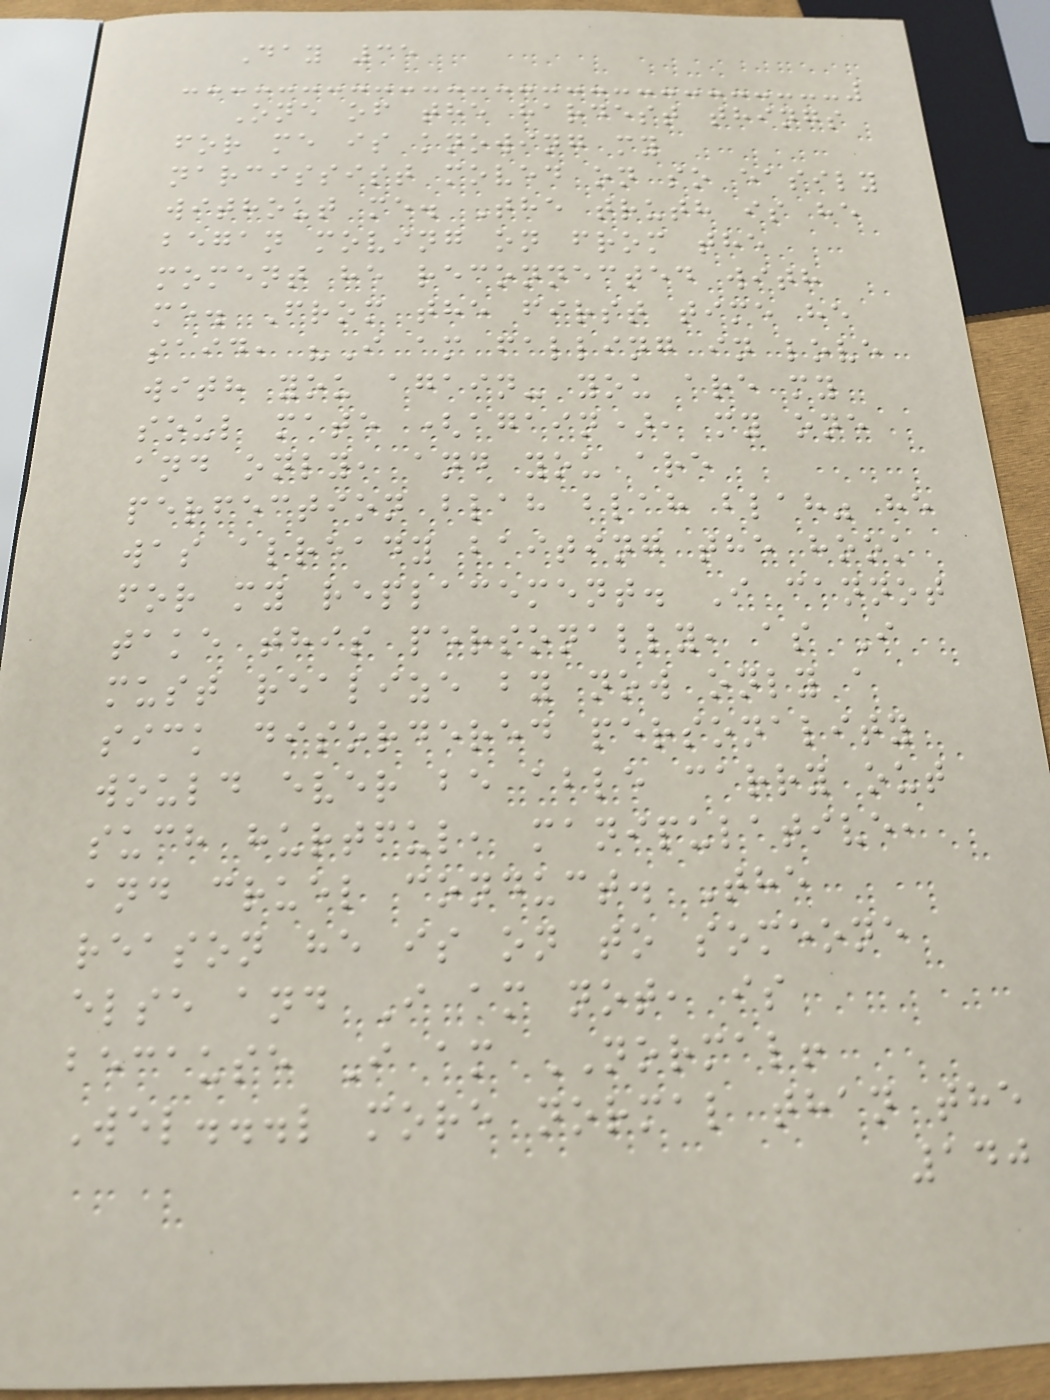Day 35
One of the hardest things
for me is knowing my
narcissist moved on so easily
without me. The truth is he
began moving on from the
moment he reconnected with
me. From the first time he
said, "I am falling in love
with you again- you are my
soul mate (again), my one
and only, and you are
perfection blah blah blah" he
was already baiting the hook
for my replacement. I cannot
take this personally, as I
must realize by now only a
sick disordered personality
would ever be able carry out
such hurtful, manipulative,
and cruel conduct. The
reason he is on to someone
else and I am not, is
because I am NORMAL!
Wel...l more normal than the
140
